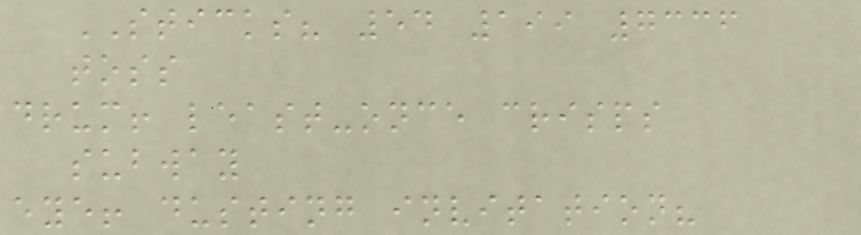STICKS? 54 199 7336
toss
drum! least-once crisps
subway
eye! dusting invitation?
